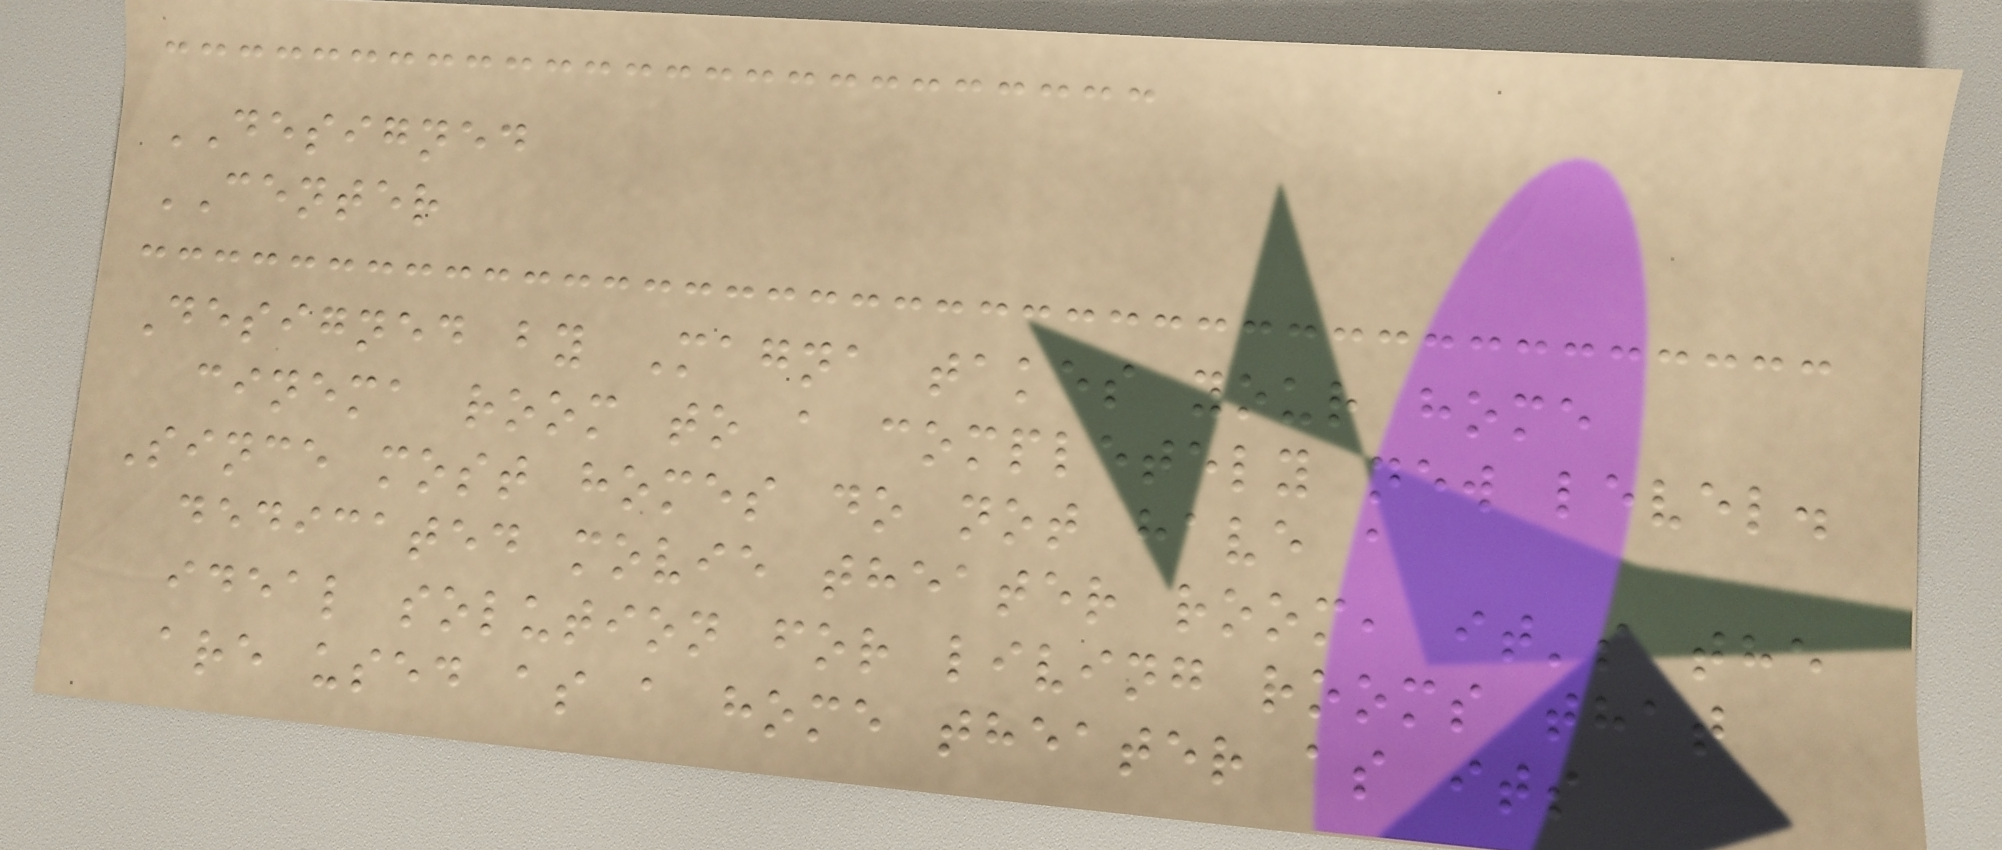DESIGNED
CENTER
Designed by Magna takes your home
cinema room to a completely new level.
Since most homes do not have a
dedicated movie theater room, it's the
ideal solution for living rooms that
are used as a home theater as its
